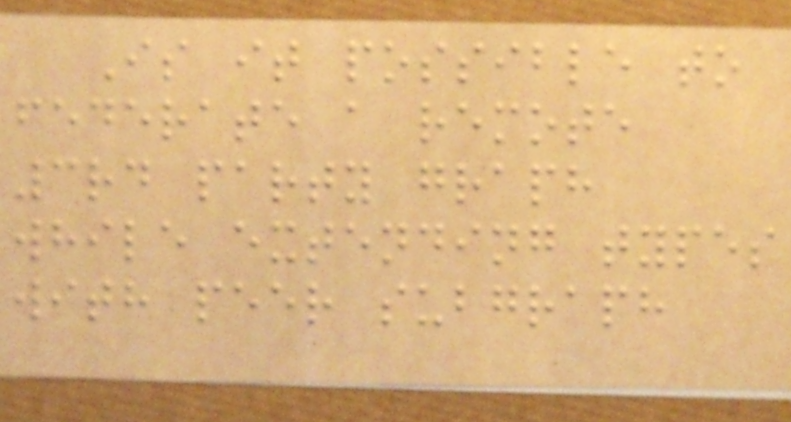Is it possible to
federate a remote
3rd party graph
while extending types
with peer subgraph
